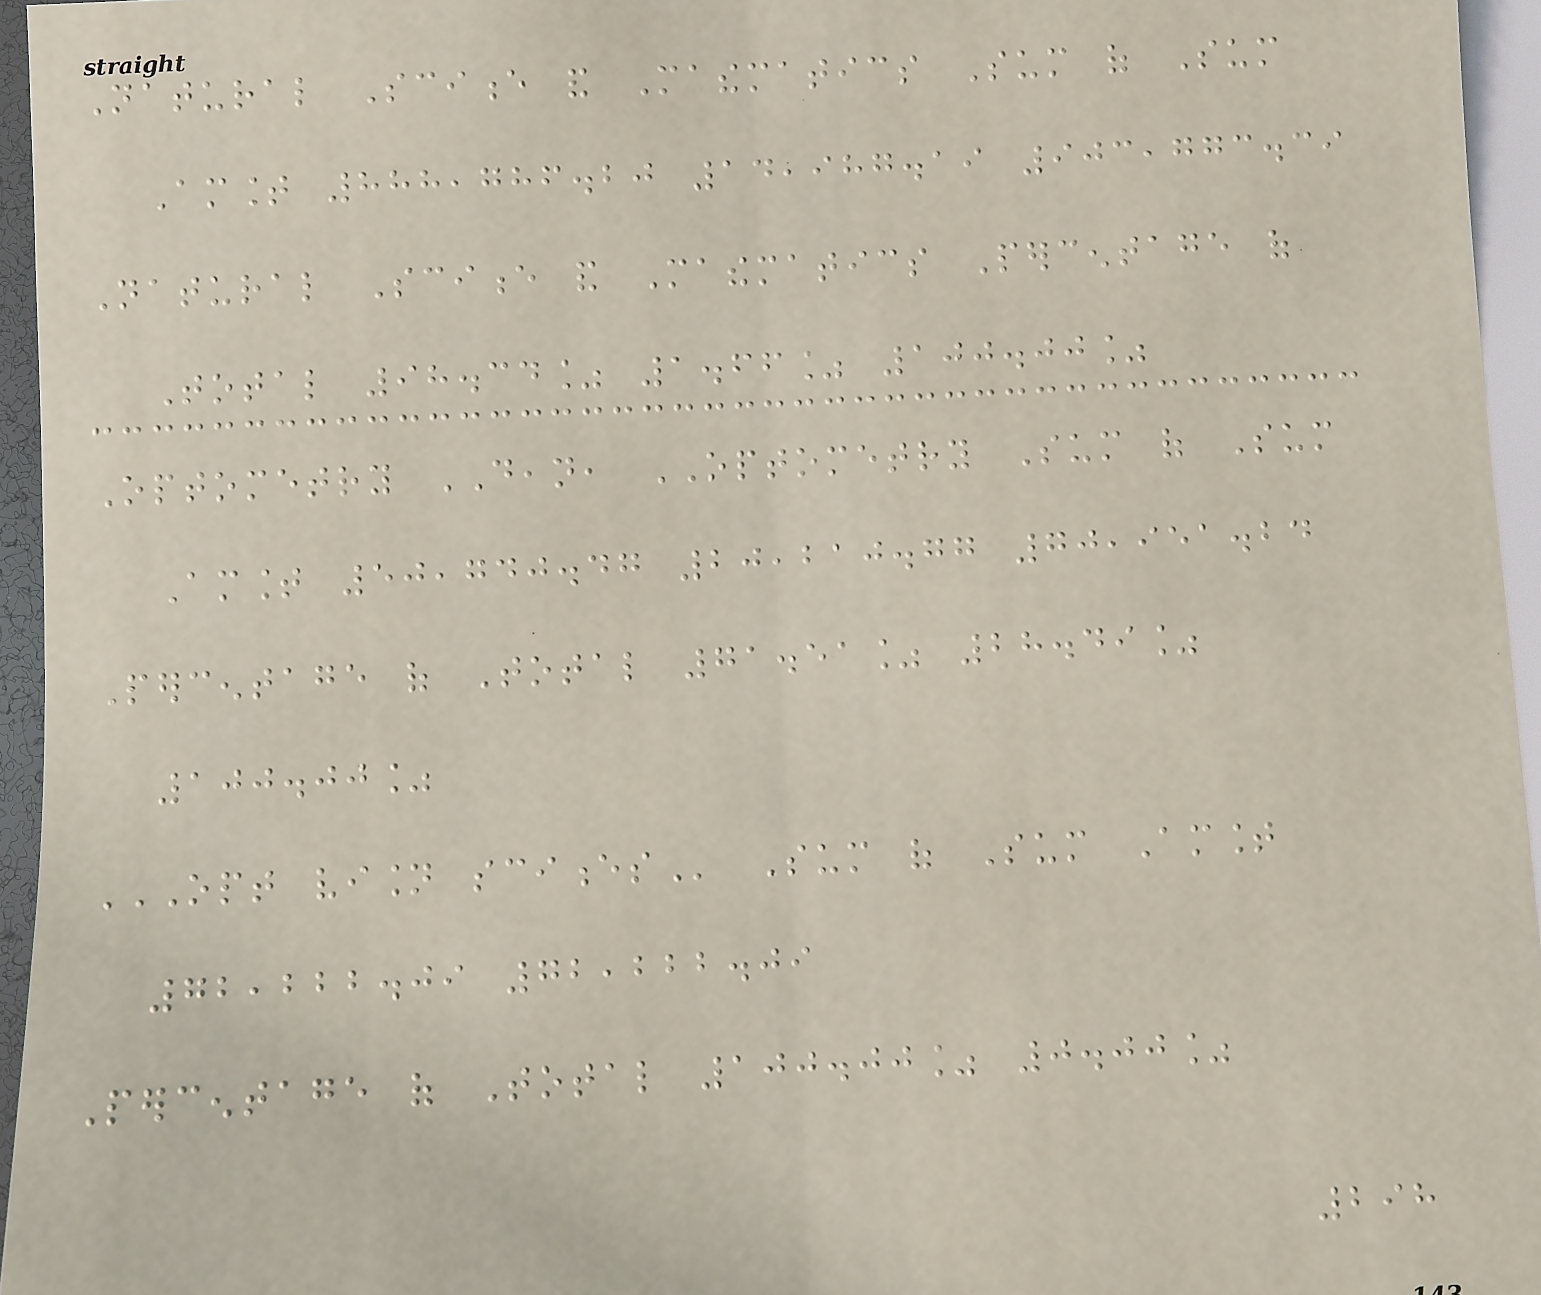Natural Science and Mathematics Sum of Sum
Amount 888,786.20 14,987.19 903,773.39
Natural Science and Mathematics Percentage of
Total 98.34% 1.66% 100.00%
Optometry DEAN, OPTOMETRY Sum of Sum
Amount 50,740.47 20,210.77 70,951.24
Percentage of Total 71.51% 28.49%
100.00%
OPT VISION SCIENCES Sum of Sum Amount
72,222.09 72,222.09
Percentage of Total 100.00% 0.00%
298
